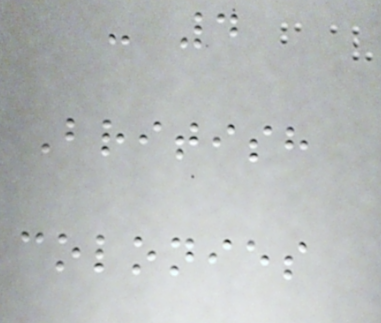- 4
British
colonies
